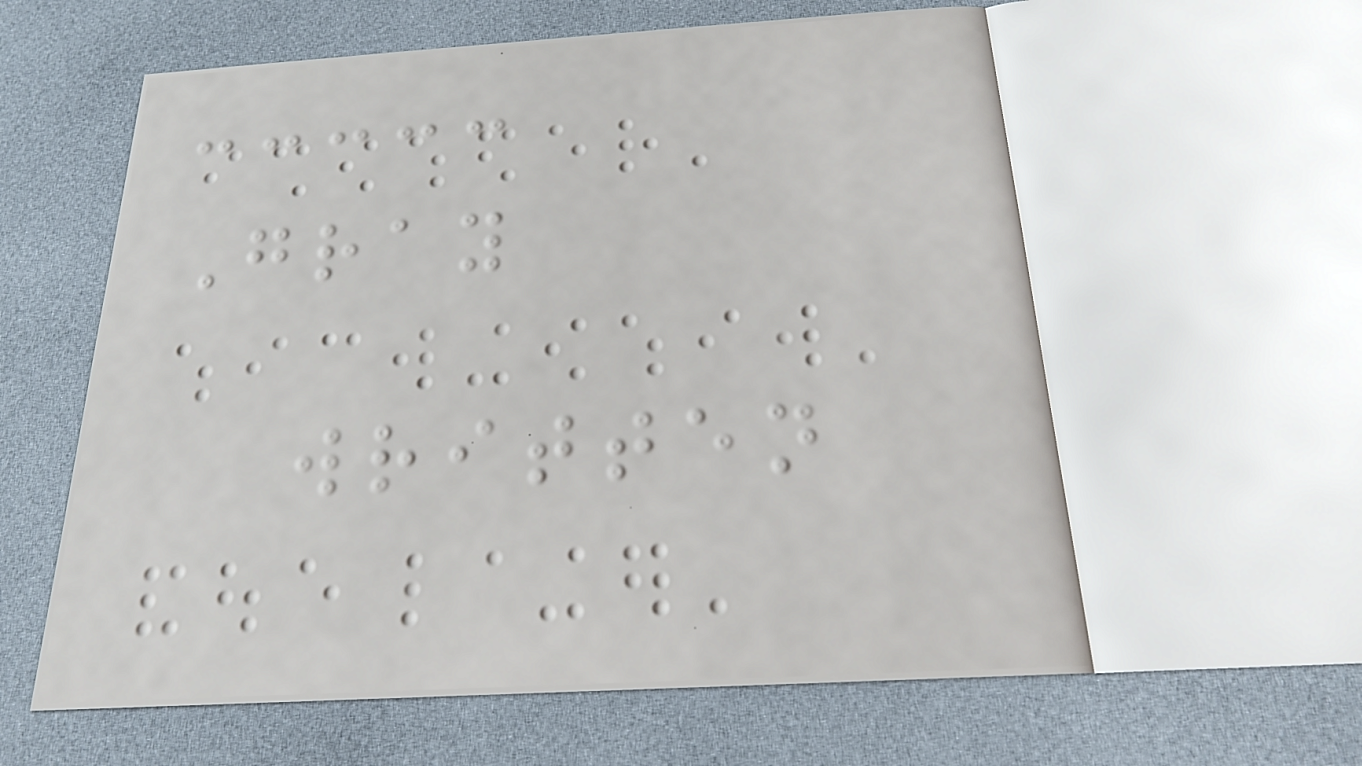Gray
written
